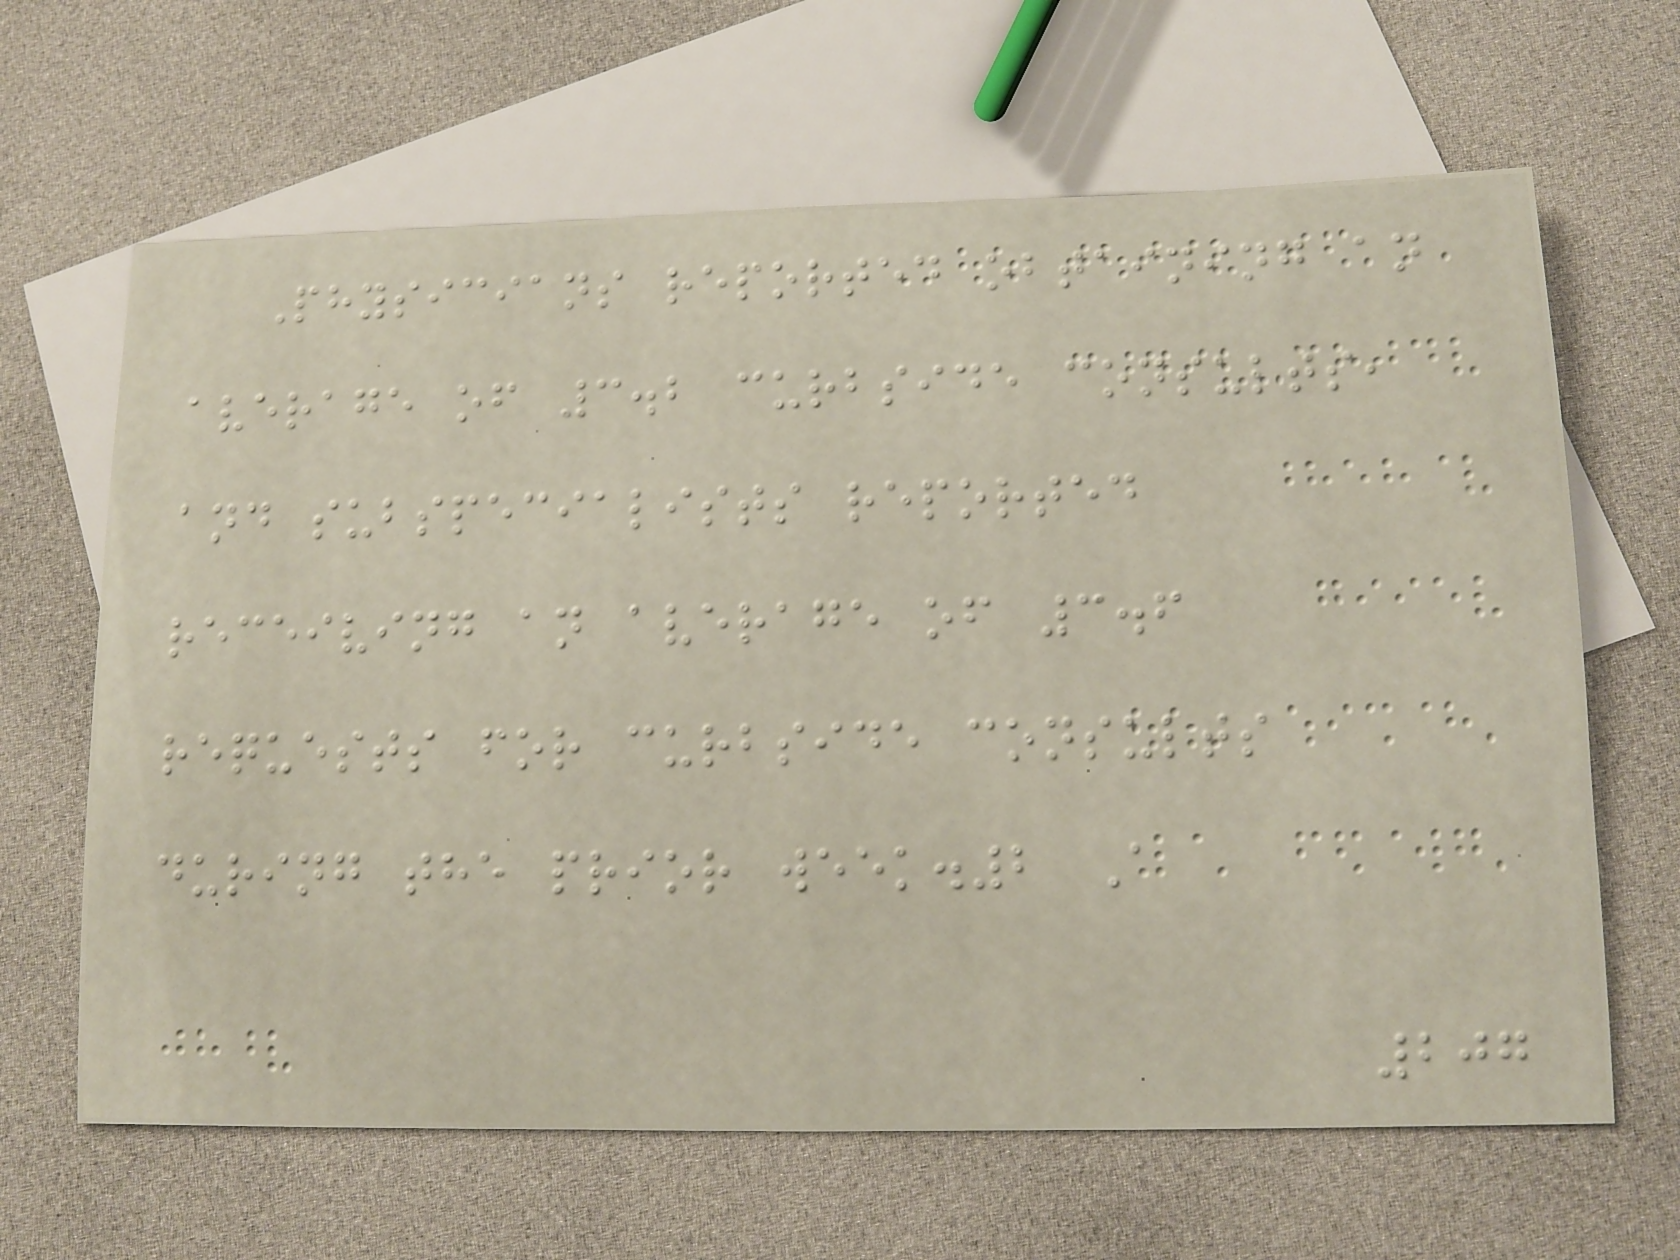Physicians reported obtaining an
average of 3.2 curbside consults,
and subspecialists reported
receiving an average of 3.6
requests for curbside consults
during the prior week.2 A
207
